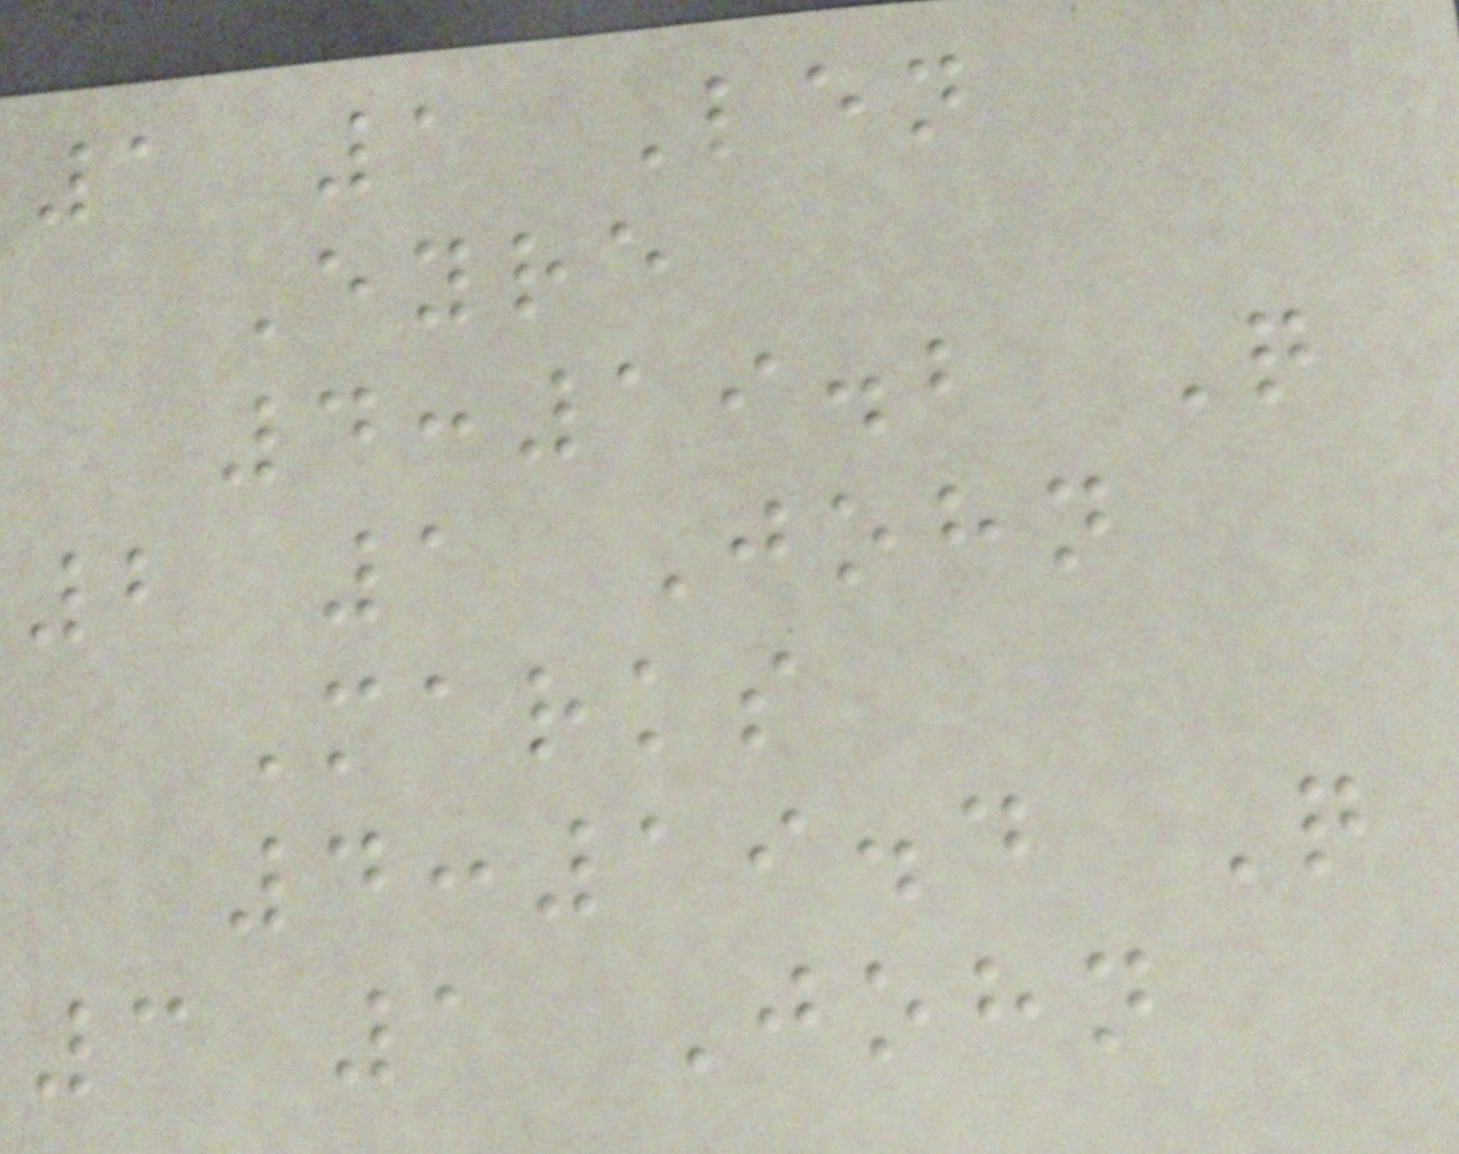1 1 Len
Eyre
4:19.2 Q
2 1 John
Marks
4:19.4 Q
3 1 John
